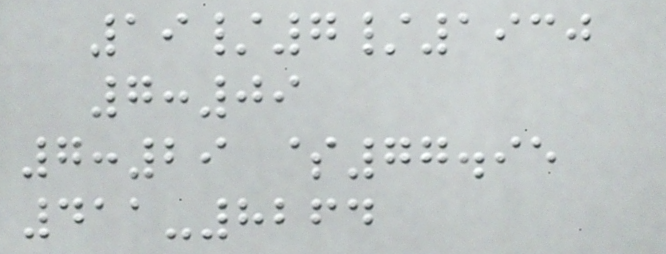19/7/1930
7:09
7:29 $77.95
411-8264
